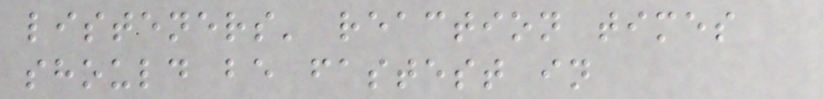listeners' reaction times
should be fastest in
